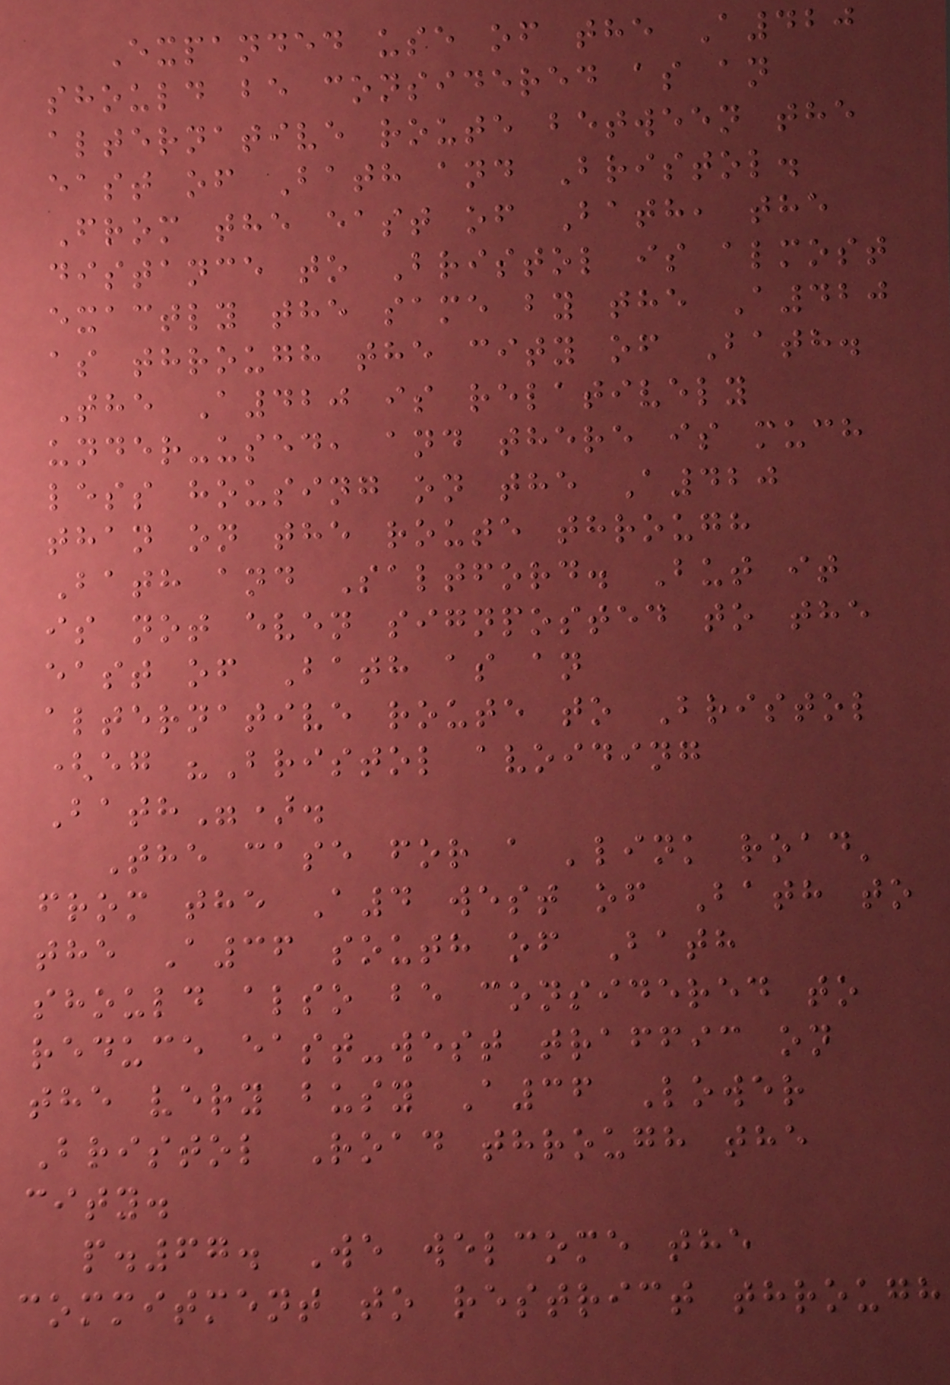Expanded use of the A420
should be considered as an
alternative route between the
east of Bath and Bristol.
From the east of Bath, the
distance to Bristol is almost
exactly the same by the A420
as through the city of Bath.
The A420 is relatively
under-used, and there is much
less housing on the A420
than on the route through
Bath and Saltford. But it
is not even signposted to the
east of Bath as an
alternative route to Bristol
(eg "Bristol avoiding
Bath").
The case for a 'link road'
from the A4 west of Bath to
the A36 south of Bath
should also be considered to
reduce east-west traffic on
the very busy A36 Lower
Bristol Road through the
city.
p.67. We welcome the
commitment to restrict through
